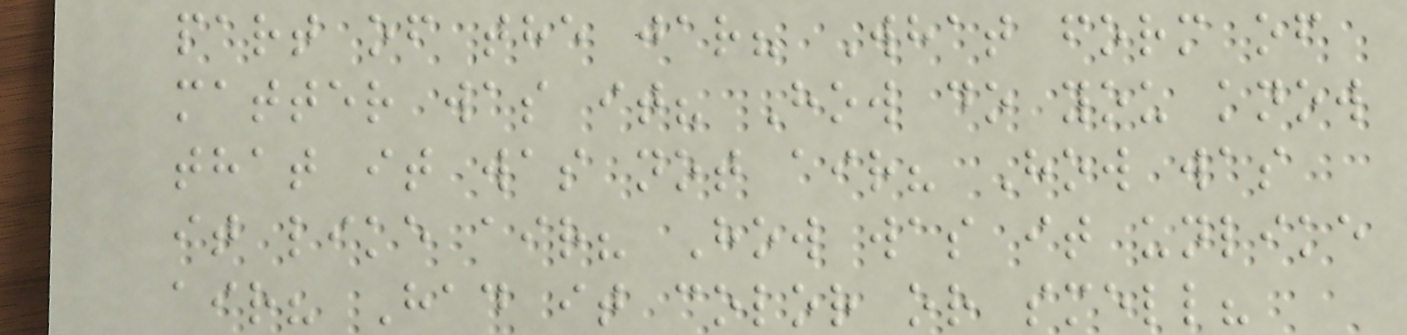part of the jar? What form of
matter was it? How do you know
that it was not air? How was
it like air? How was it unlike
air? Had it color or smell?
